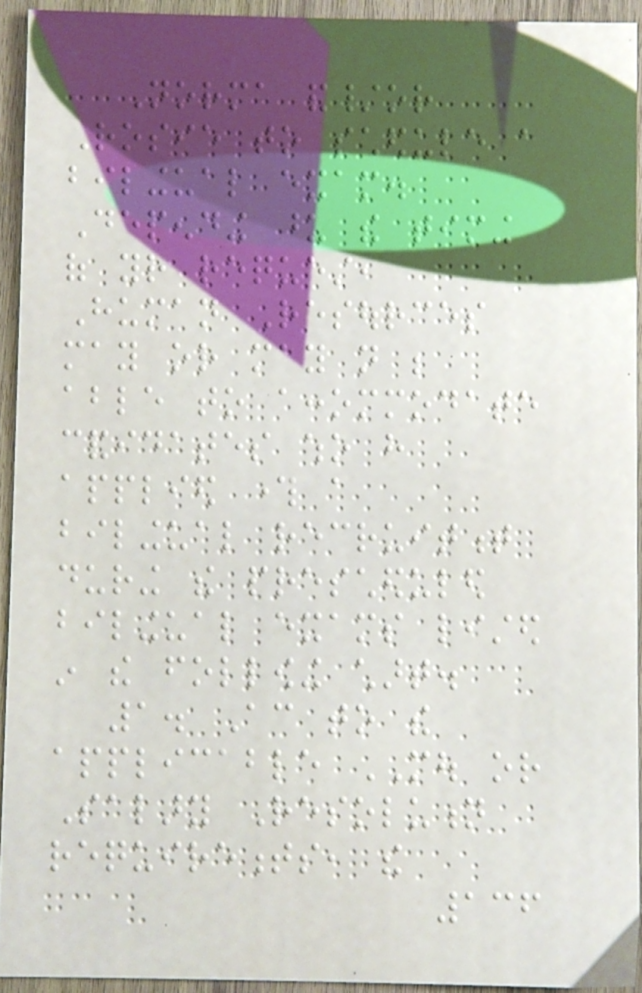Norma and/or
Rosie to schedule a
bilingual exam.
Depending upon the timing
of your request,
Human Resources
may or may not be
able to accommodate
candidates who have
applied through a
bilingual recruitment
during the prescheduled
bilingual exams listed
in the following chart.
1. According to the
applicable MOU or
Salary Resolution
requirements, the
136
